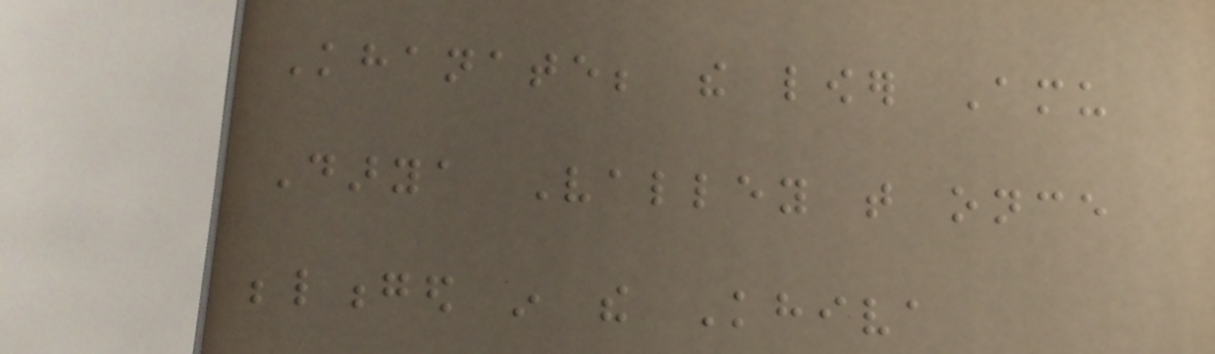Khanate; the lower Amu
Darya Valley that once
belonged in the Khiva
